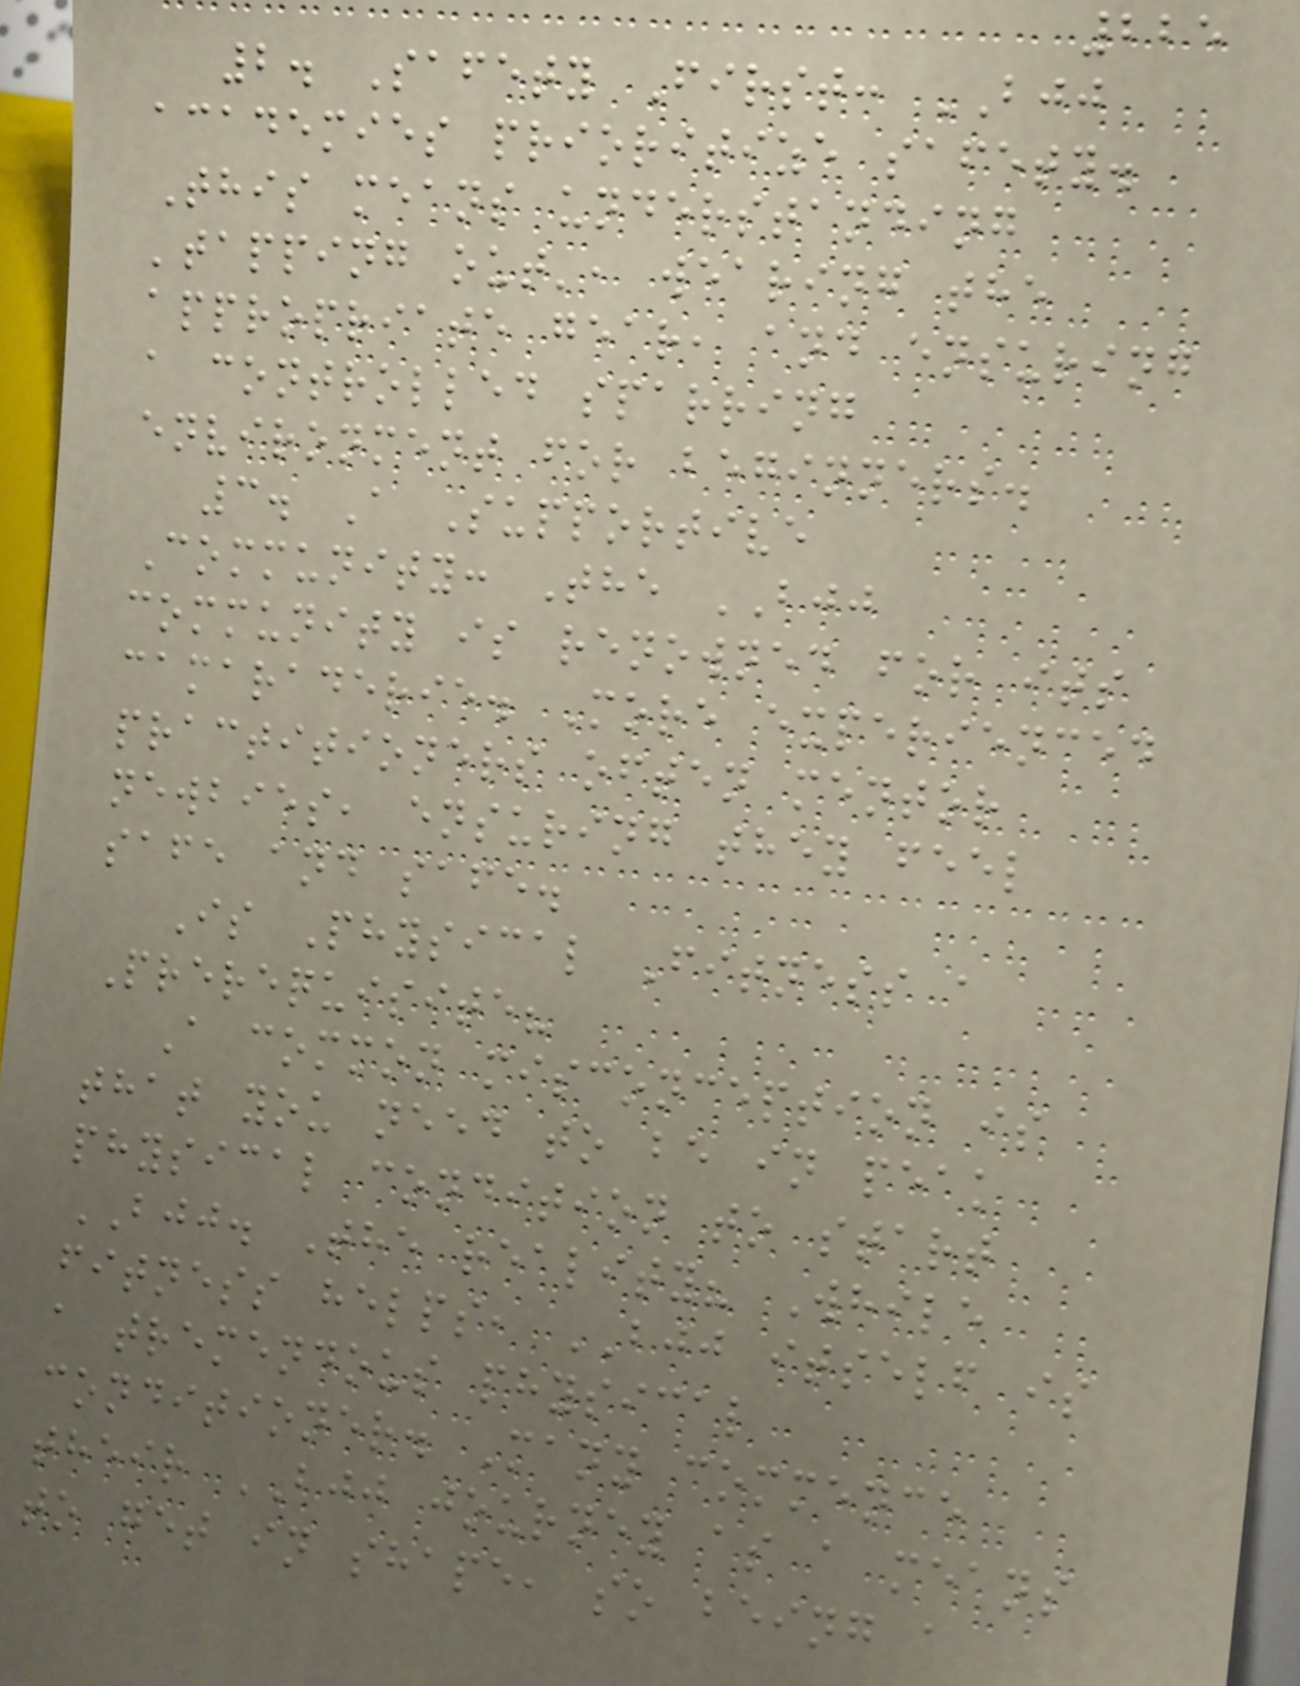225
2. Safety First: BJJ
academies prioritize safety.
This means understanding
'tapping out', wearing the
appropriate gear, and ensuring
a controlled sparring
environment for beginners.
3. A Supportive
Community: The BJJ
community is renowned for its
camaraderie. More experienced
practitioners often mentor
newbies, ensuring they feel
safe and safe.
Is Physical Fitness a
Prerequisite?
A common misconception is
that you need to be in peak
physical condition to start
BJJ. The reality? While
fitness helps, BJJ itself is
a tremendous physical
conditioner. Many commence
their BJJ journey as a means
to get in shape, so being a
